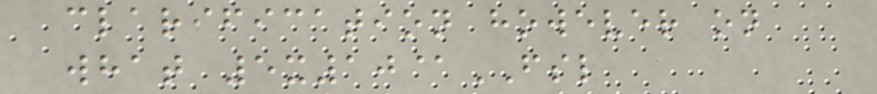clarification however on
what 5x10@FSL
